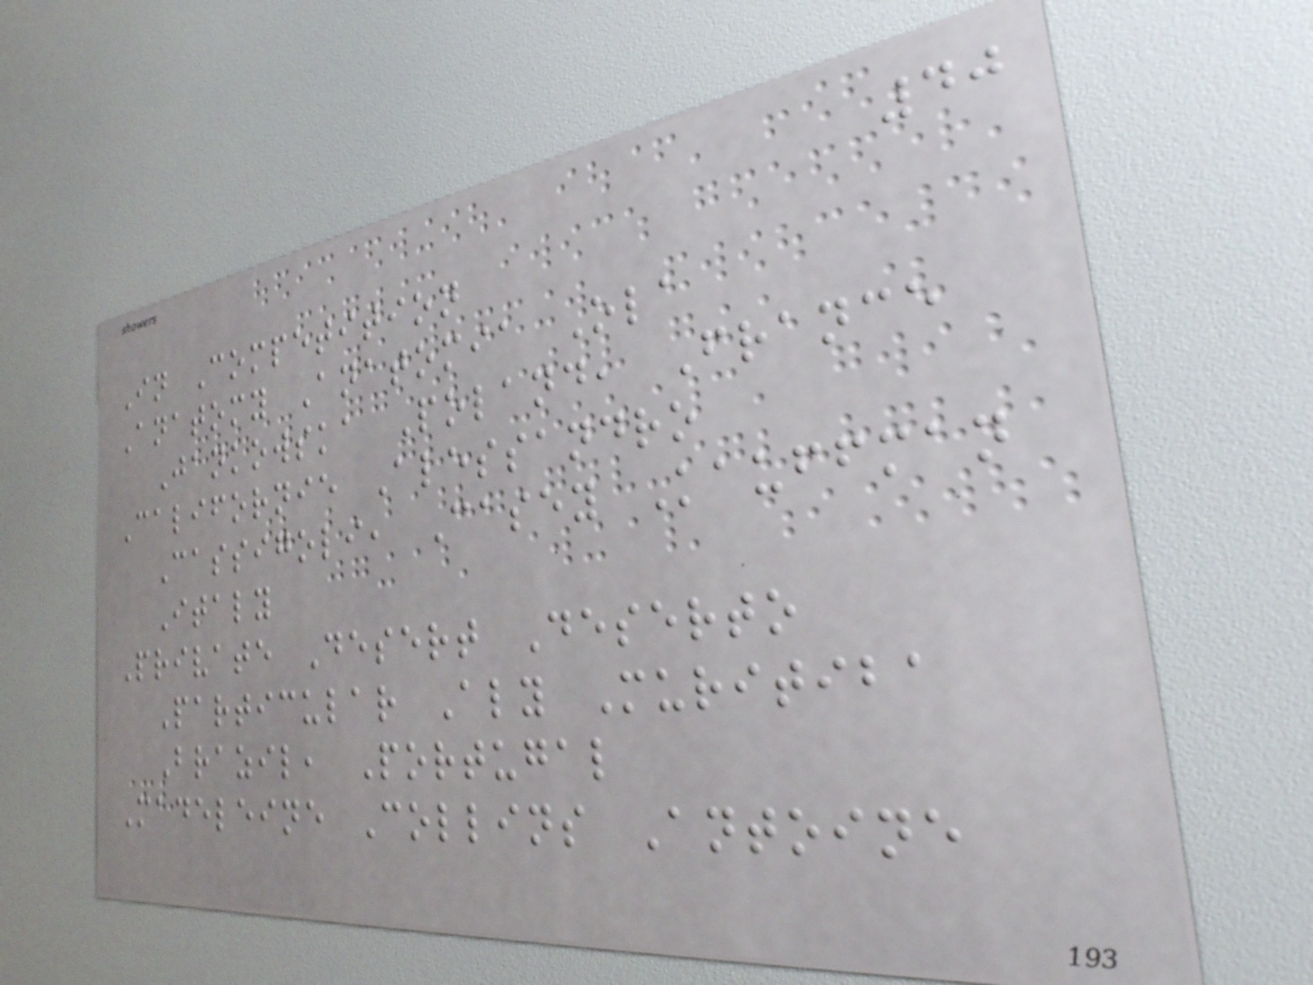40
In Competition
Anatomy Anatomia Ola
Jankowska Poland, France
Californie Alessandro
Cassigoli, Casey Kauffman
Italy
Private Desert Deserto
Particular Aly Muritiba
Brazil, Portugal
Madeleine Collins Antoine
